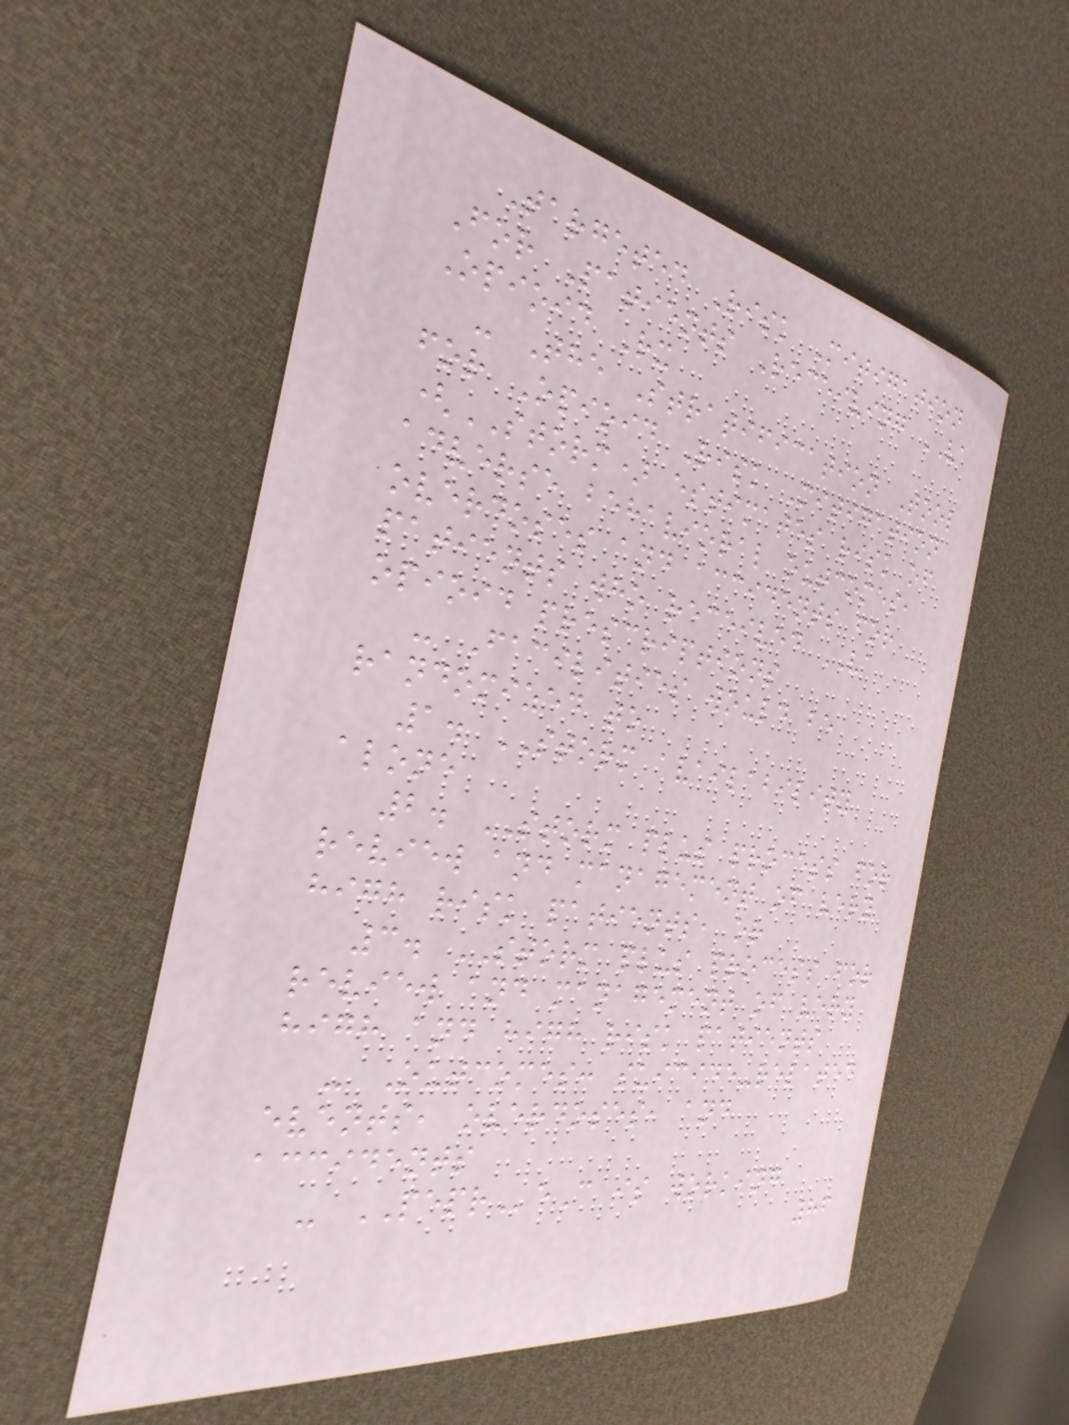Targeted Risk Mitigation
For Patients Receiving VA
Opioid Rx
- The Stratification Tool
for Opioid Risk Mitigation
(STORM) estimates risk of
adverse behavioral outcomes,
overdoses and accidents for
patients who received VA
opioid prescriptions
- Facilities would be
randomized to
1. STORM availability
alone
2. STORM plus process for
review and management of very
high risk patients, or
3. STORM plus process for
review and management of very
high and high risk patients
- Outcomes: suicide-related
events, overdoses, and
accidents
- PEPReC is working
86
